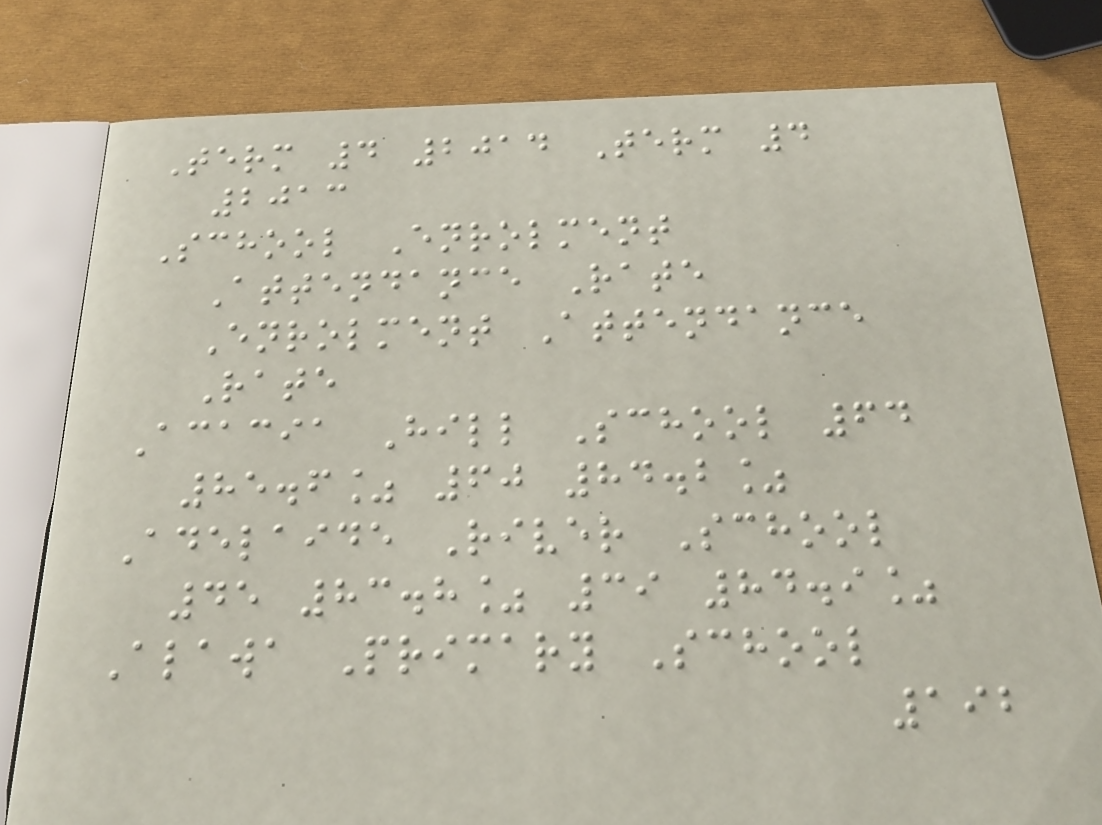Term 4 2014 Term 4
2013
School Enrolment
Attendance Rate
Enrolment Attendance
Rate
Acacia Hill School 64
85.6% 60 84.2%
Adelaide River School
45 83.8% 39 84.9%
Alawa Primary School
192
